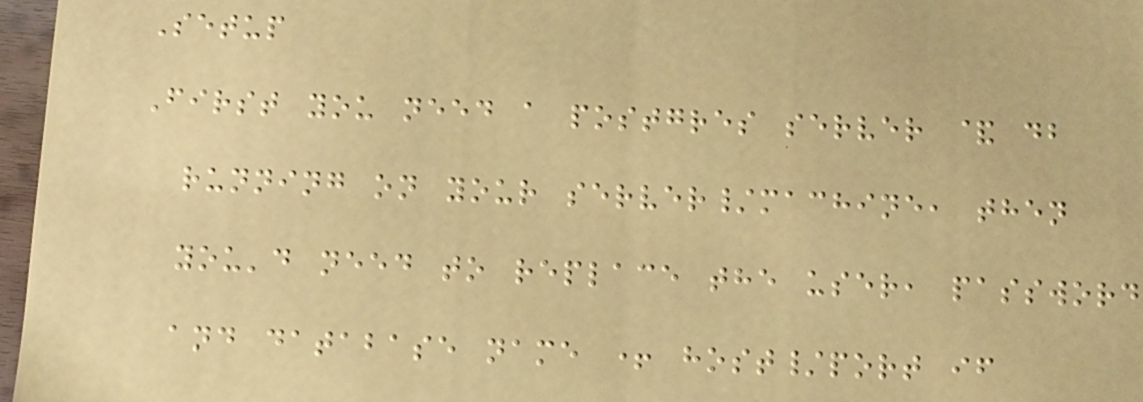Setup
First you need a postgres server & db
running on your server/machine, then
you'd need to replace the user, password
and database name + host/port if
